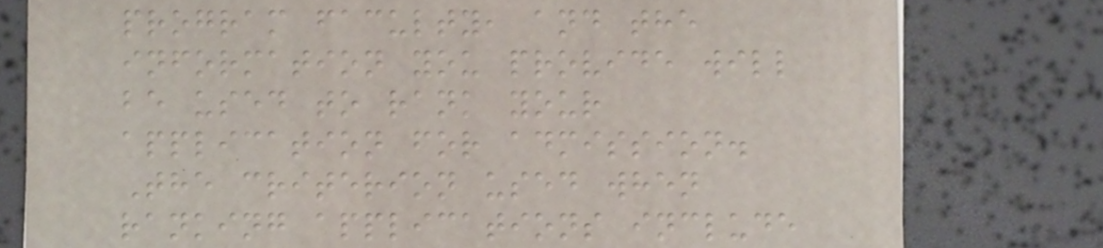program faculty, and the
information you provide will
be used to rank your
application for admission.
The criterion used when
ranking applications include
